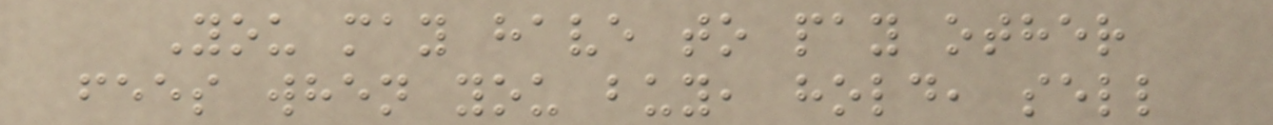You may have to pay other
fees when you buy, hold, sell
